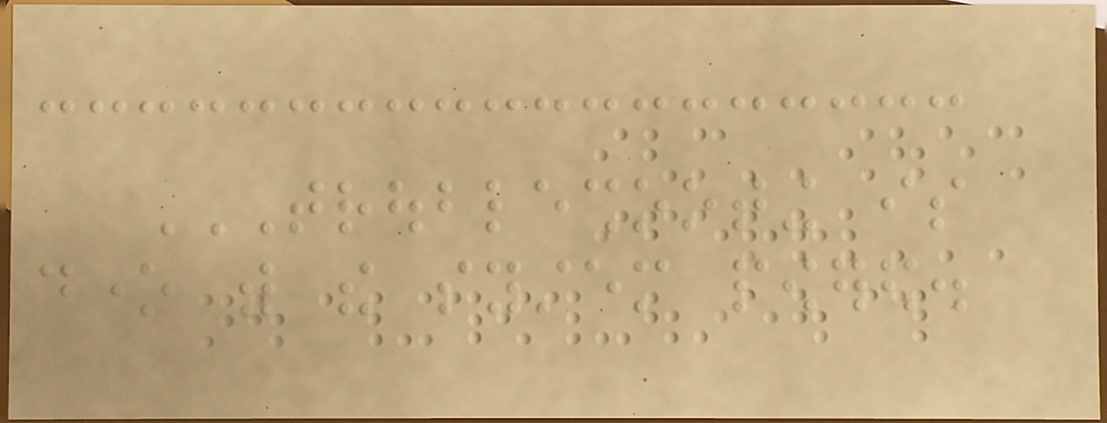TROUBLESHOOTING IS
DONE WITH THE SYSTEM POWERED.
